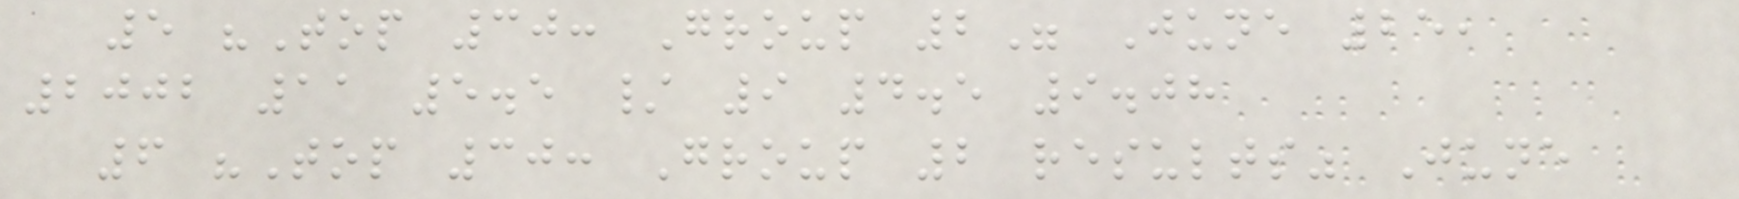5 "Top 30: Group 2" June 25,
2002 11 5.5 / 9 4.5 9.08
6 "Top 30: Group 2 results" June
